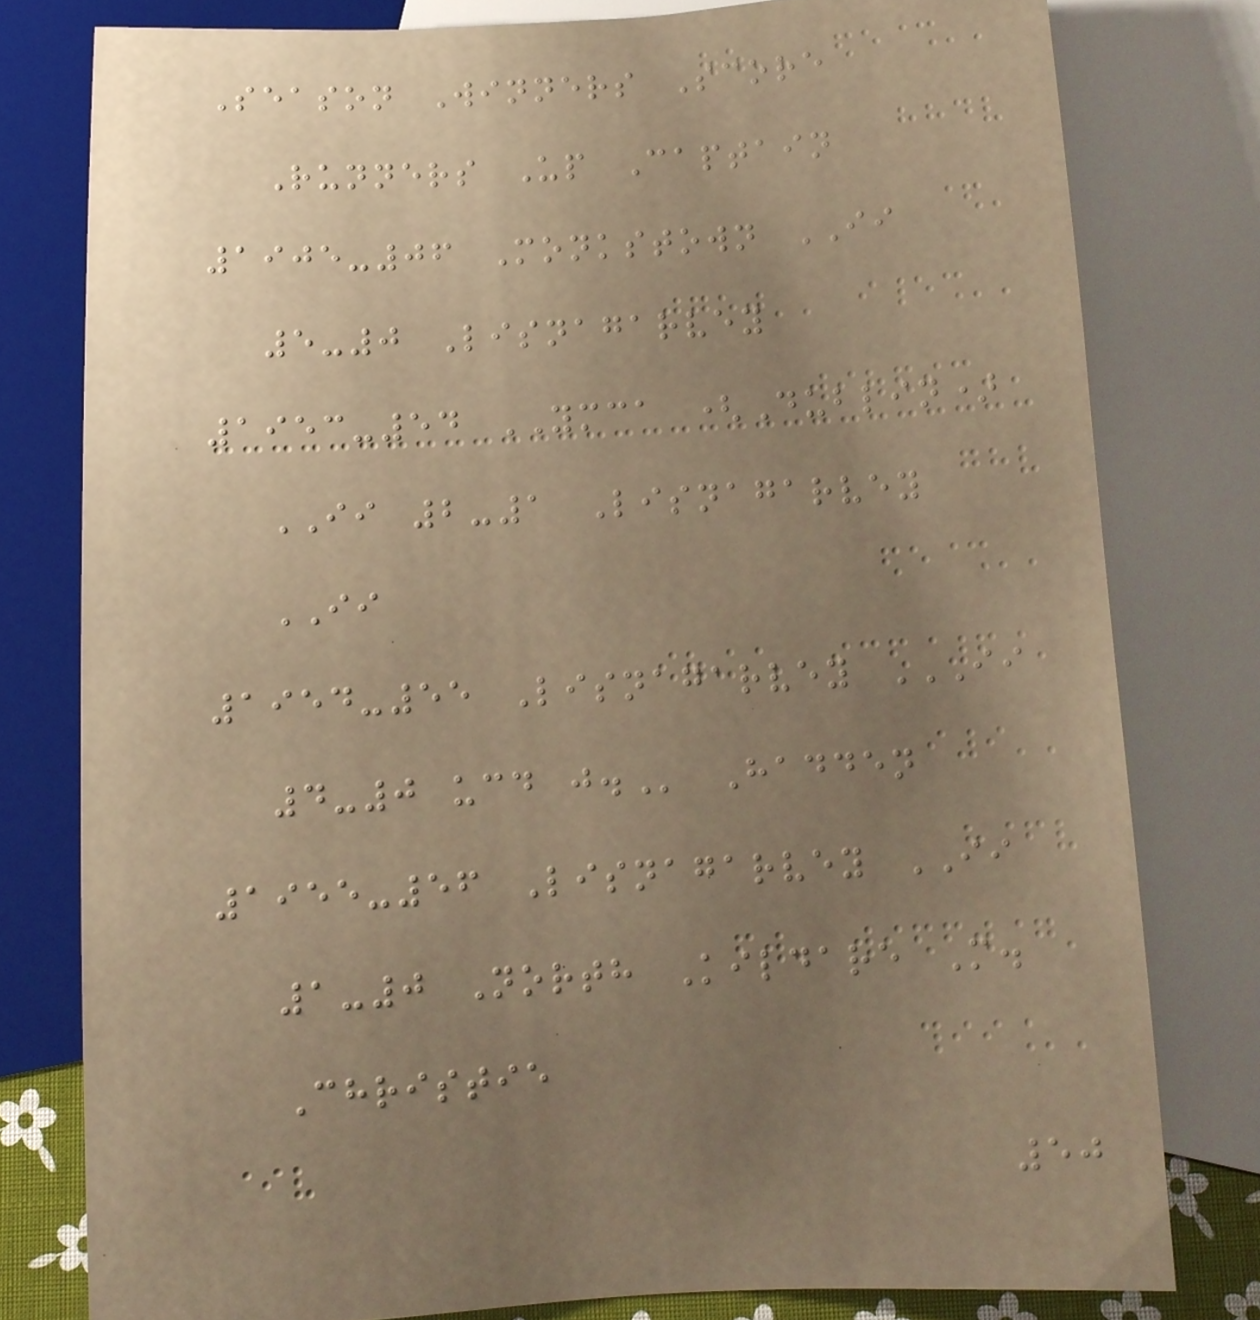Season Winners Score
Runners Up Captain
1905-06 Monkstown II
5-0 Lisnagarvey
1953-54 YMCA (Dublin)
II 2-1 Lisnagarvey
II
1954-55 Lisnagarvey II
4-0 UCD J. Hadden
1955-56 Lisnagarvey II
1-0 North Kildare M.
Christie
50
